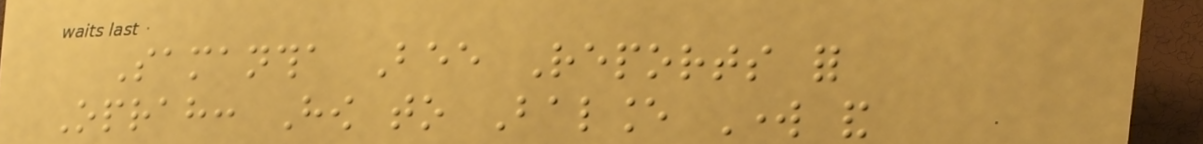Samantha Bee Reports for
Oprah: How to Balance Work and
